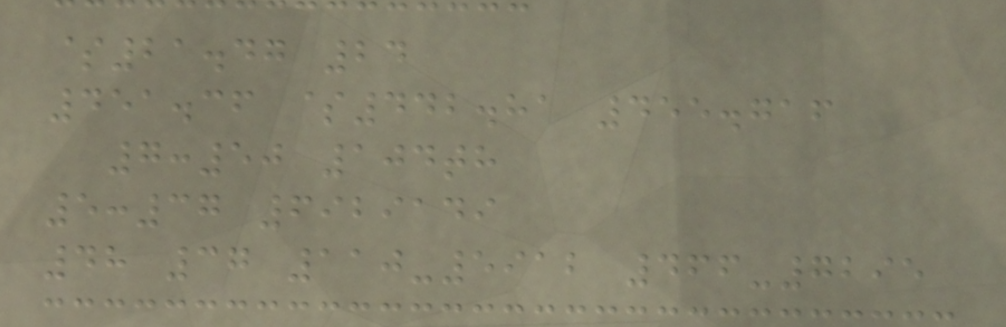$21.47 24
451.36 $442.81 455.716
7:50 104th
5:37 6929149
48 37 110-5912 466-7295
